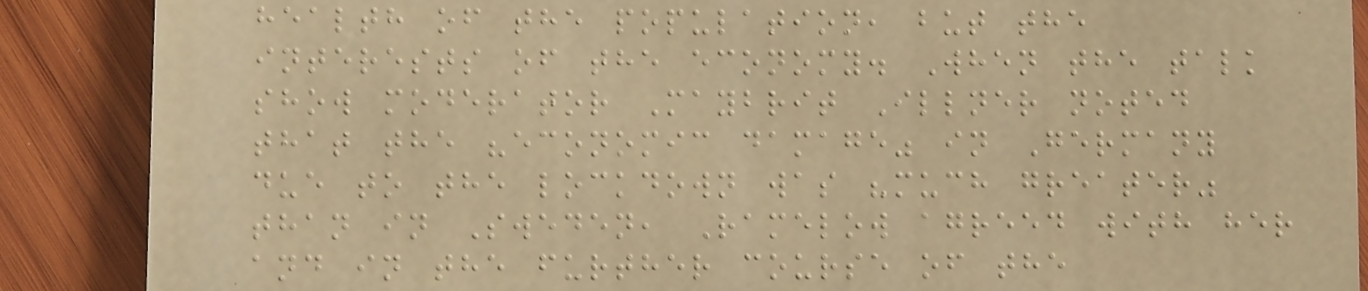health of the population, but the
interests of the economy. When the talk
show moderator Maybrit Illner noted
that the "economic damage" in Germany
due to the lockdown was "much greater"
than in Sweden, Ramelow agreed with her
and in the further course of the
